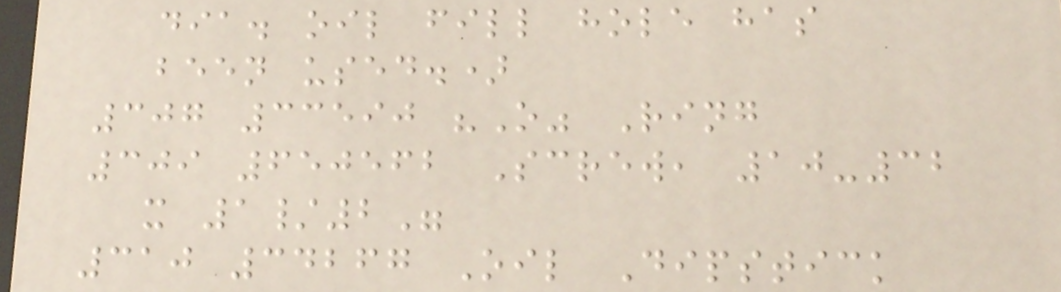dia. oil fill hole has
been used.)
307 33590 "O" Ring
309 650562 Screw, 10-32
x 1/2"
310 34267 Oil Dipstick
